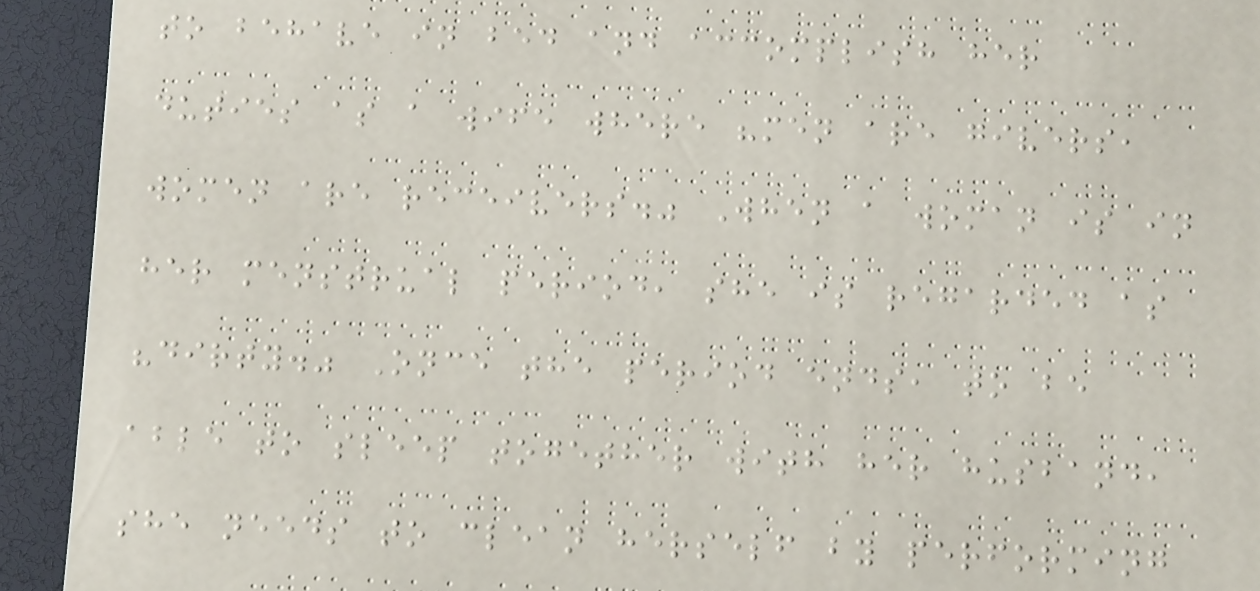to behave in bed and accomplish her
duties as a wife where "men are givers,
women are receivers." When a woman is in
her menstrual period, she is regarded as
"dirty." Once the period ends, to be
able to sleep together with her husband,
she needs to clean herself by performing
